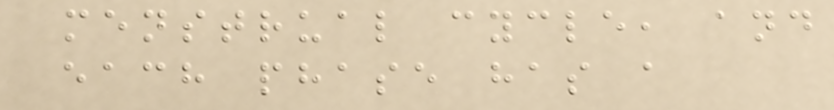menstrual cycle, and
each phase has a
